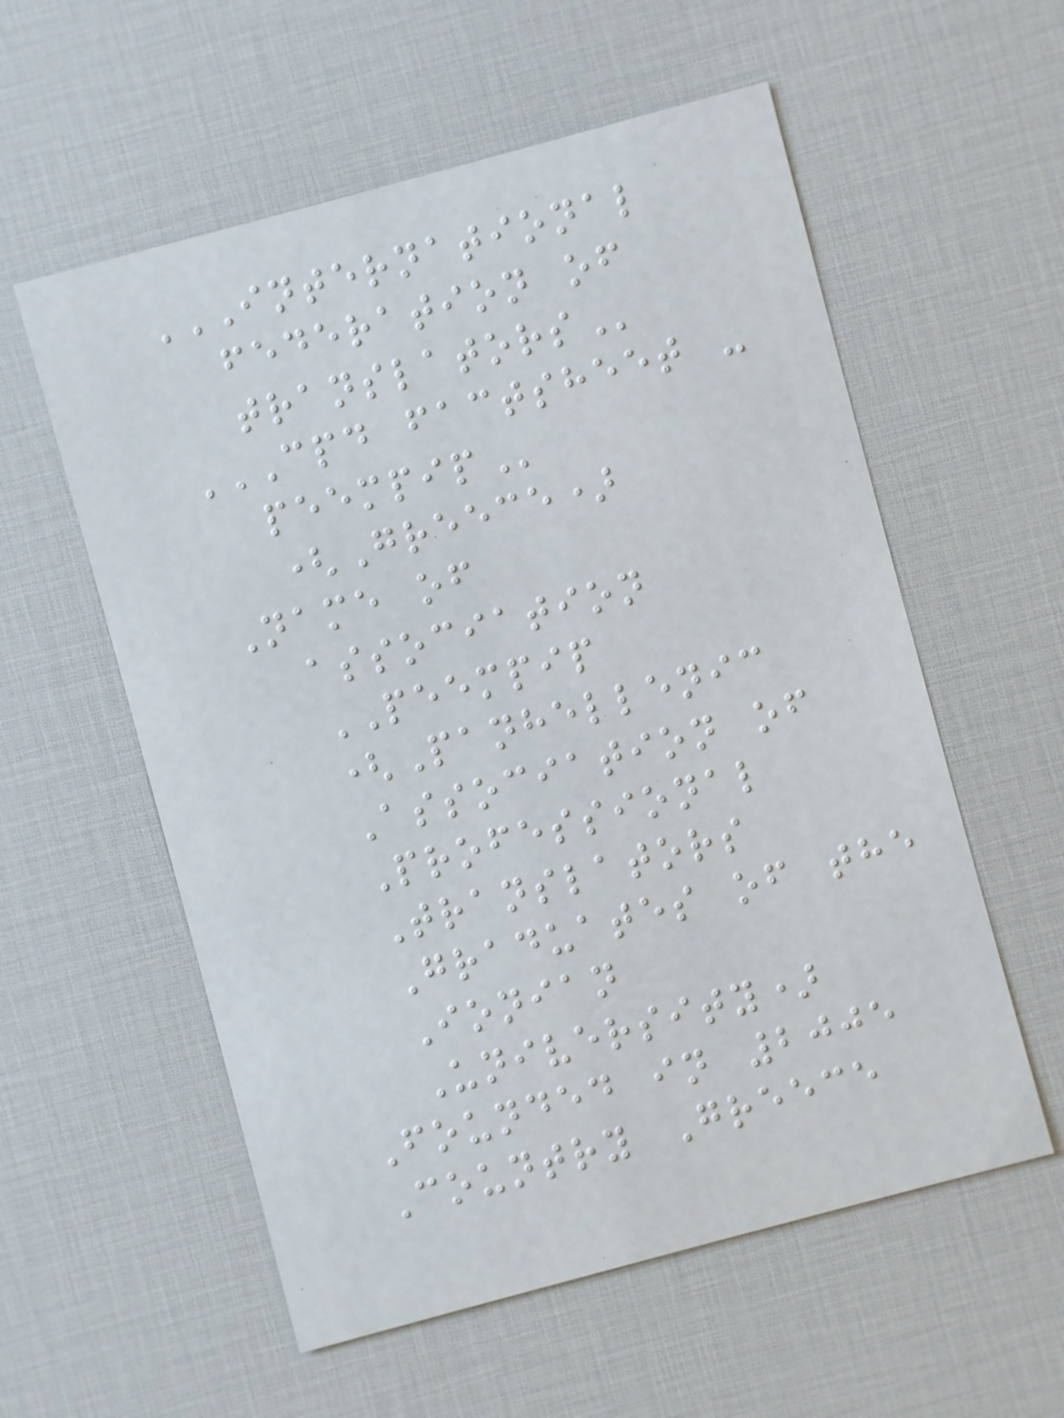INTERNATIONAL
FEDERATION OF
TRANSLATORS
CPD FACTSHEET -
PEEMPIP
(Greece)
Name of
association
PEEMPIP
(Panhellenic
Association of
Professional
Translators
Graduates of the
Ionian
University)
Founded in 2005
Country Greece
